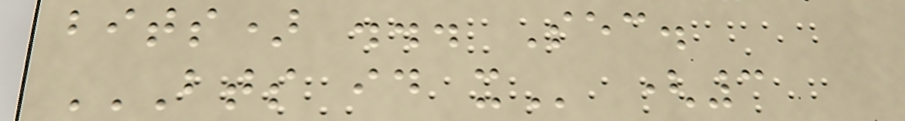bits) ... Sec.
BTS ID X (3
